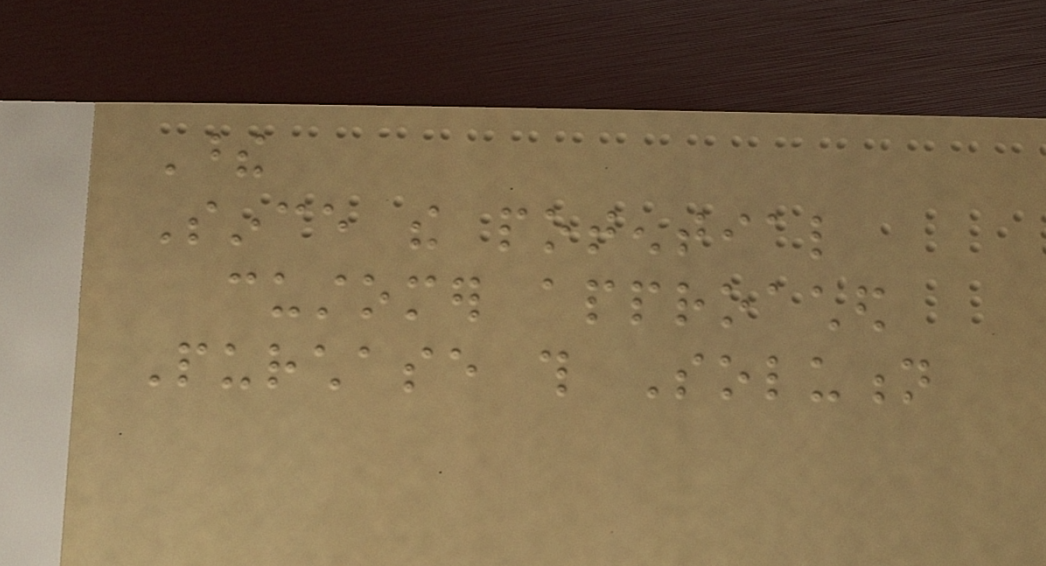These
Since the potential
customer approached
Purchase this Solution
